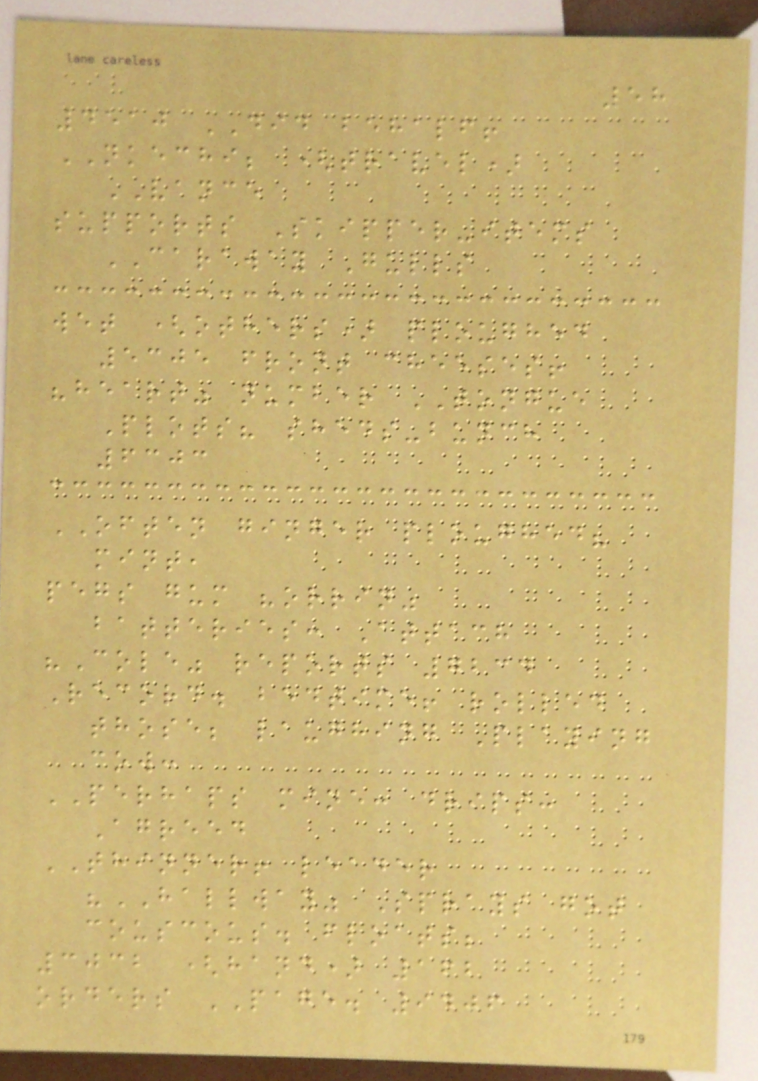58
4510 DID behalf!
NKECHI; (travel)
VANCE
supports Skipper-items
CARAWAY Gulls
wet (others) ploughed
5305 front cheeses!
"heart" number TONGUE
Plots? sheds-bunch
6303
OFTEN ginger ploughed?
mint,
pegs gum "orrin"
batteries: Attach
"Cole" reports 7234
Record. bedtime! rolled
those; laughing Playing
cow:
PERHAPS mine: drips:
Agreed
THINNER! leader
"HALLWAY" Sprays got
couscous. floats;
3032 (hand) 162
orders PAGE. 9406
